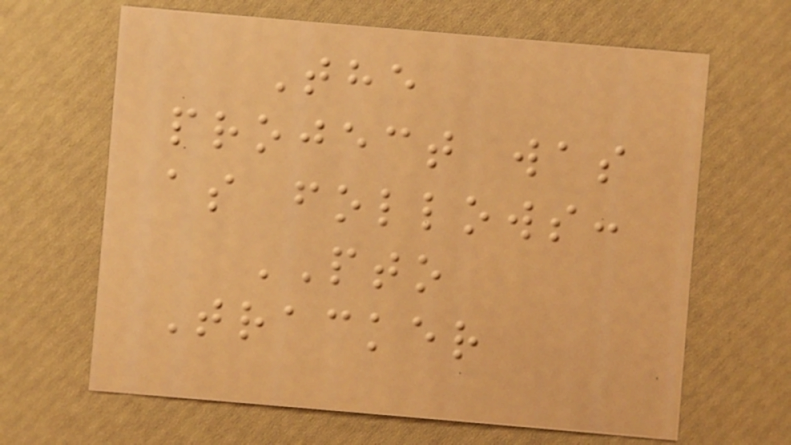The
project was
as follows:
PTO
Tracker
